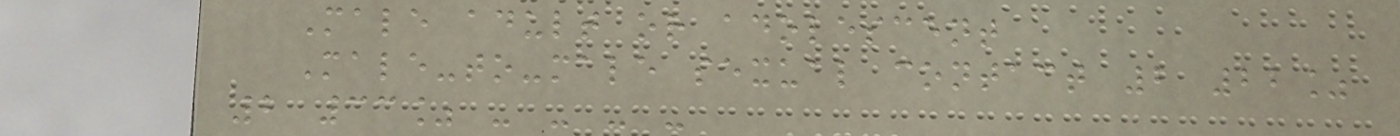Male adult or adolescent
Male-to-male sexual contact 2 22%
2 33% - - - -
